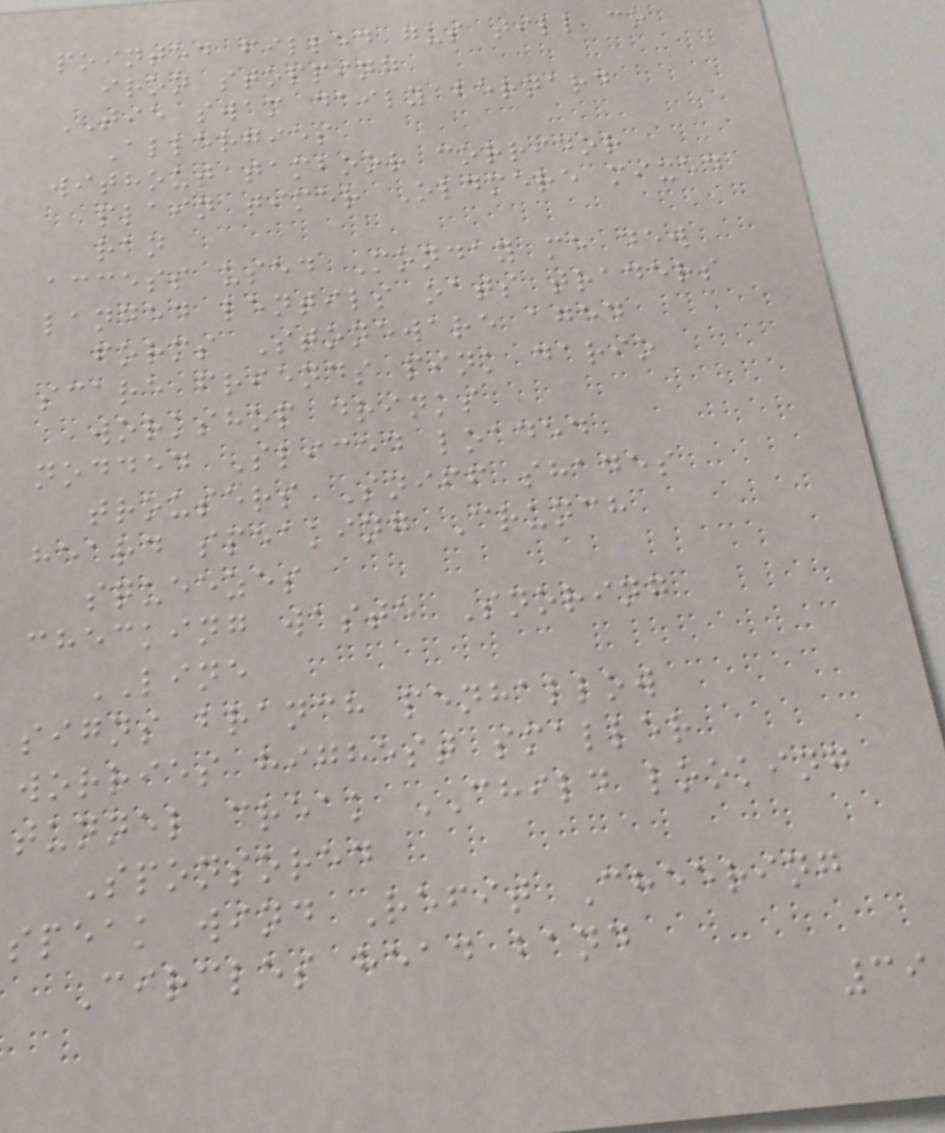pointed filled gus till co
iron stopping
TIE swam daily bernard
Allergies
without tamboor corridor
plain timer Oldmere mixed
ran
access used Monday me dew
landed lentils oats traders
forms Stoneware aged
scare friends pink dario
workshop drinks
nodded Sliced loaded
trousers Sniff shades
heard speaking Crunch
squeezes
checking waste Snoring
LINE
signs branch penhallow
worries highest smaller
tunnel creak CHILD looking
Sponsored
speak wind Refit Cheering
Circles head band
39
